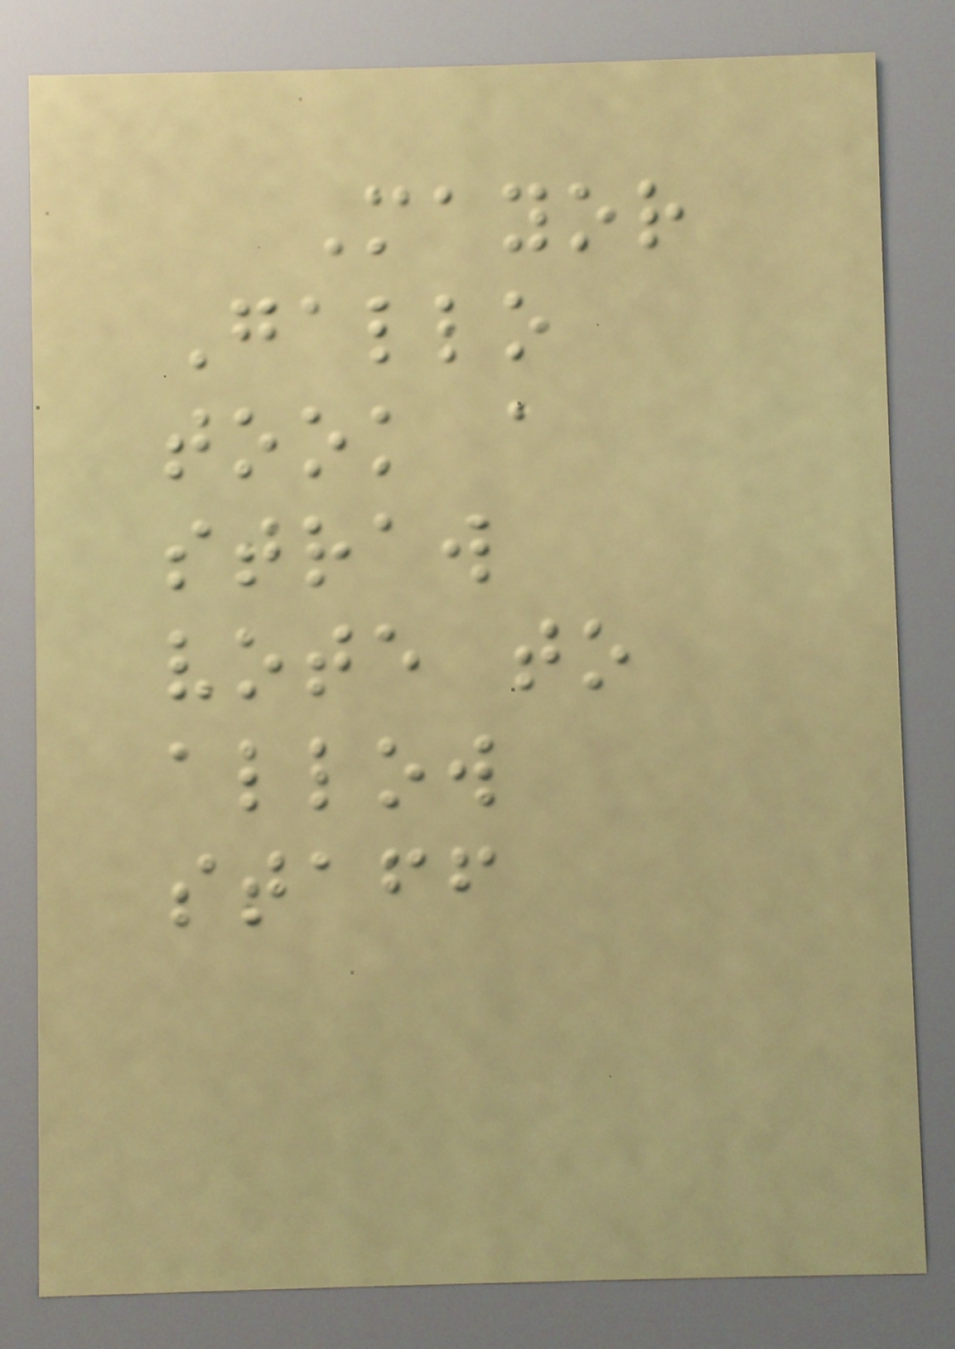Mayor
Gallo
took a
straw
vote to
allow
staff
